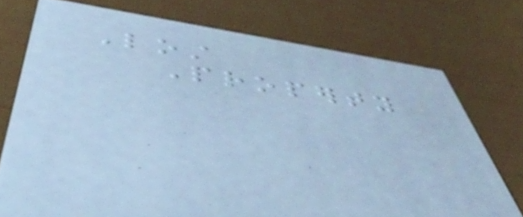Lost
Property
